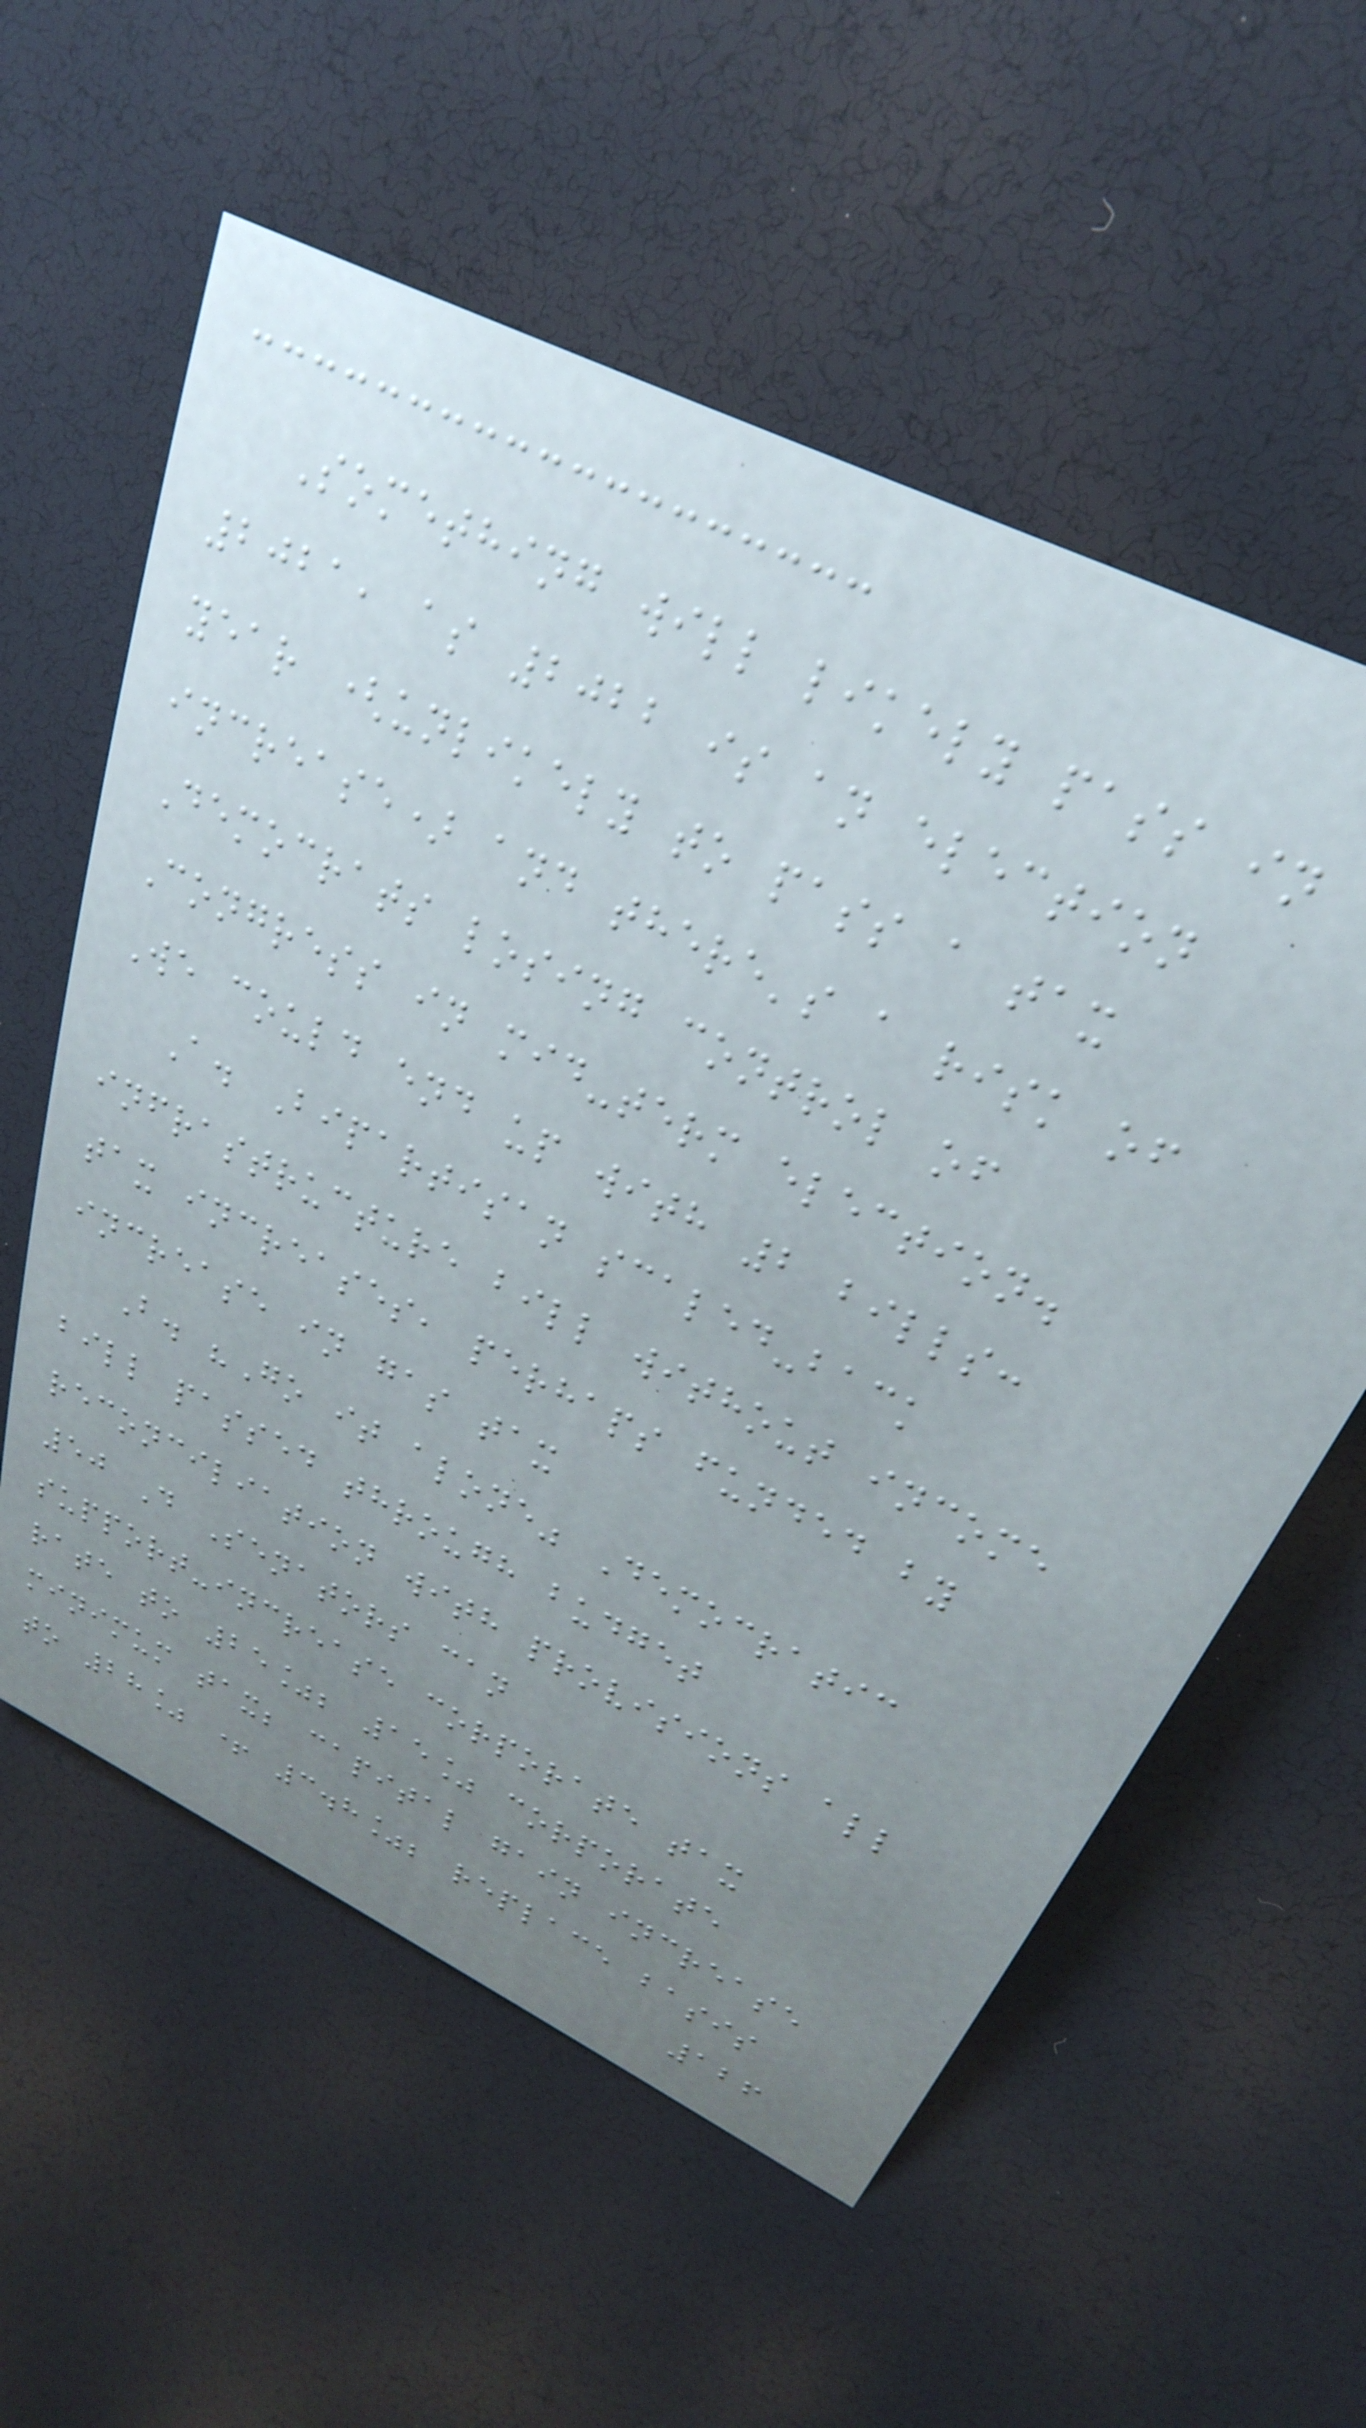Something will likely pass in
2021, as 2022 is an election
year (unlikely to pass a tax
increase) and there's a risk of
Democrats losing control of
Congress in mid-term election.
We could end up with 2 bills:
A. Bipartisan scaled-back
infrastructure bill without income
tax increases, perhaps funded by
increase in gas tax
B. "Go it alone" Democratic
bill passed through budget
reconciliation with provisions all
50 D Senators can
support-increase corporate tax
rate to 25%; 15% corporate
minimum tax; capital gain increase
to 28% + 3.8%; replace basis
126
